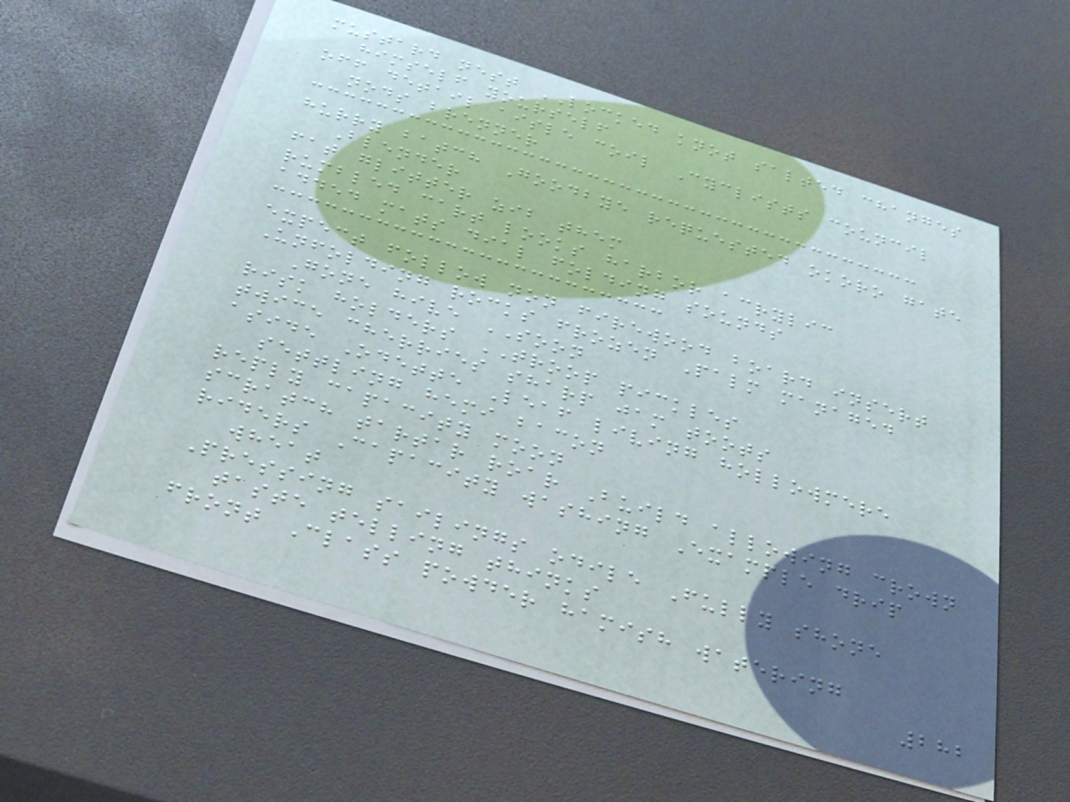mustard nest LOCKED knot salted changes
himself yourself
off detail aisle coil Cyclists council
nods brenner
hurry batch Goodbye requested okoro gate
Blender
fat glitter zib them
rumbled cart looks harbor acrylic
added mats dial folding sounds
expect follow non firewood board insert
Unfolding rocks frozen Palm managed
Gone hive SOON
risk holders TROOP pickles
twice cherries sharp jam toots
aside Odette Leaf living hollowmere
settling hemi bacon
reply capacity moon
scratch tartar roar Build allowing crown
riders Capacity washing Example drip
wheat
Pressing sailings odile Fully shone
taste telling thinks
front Class powder hamish watering
282
